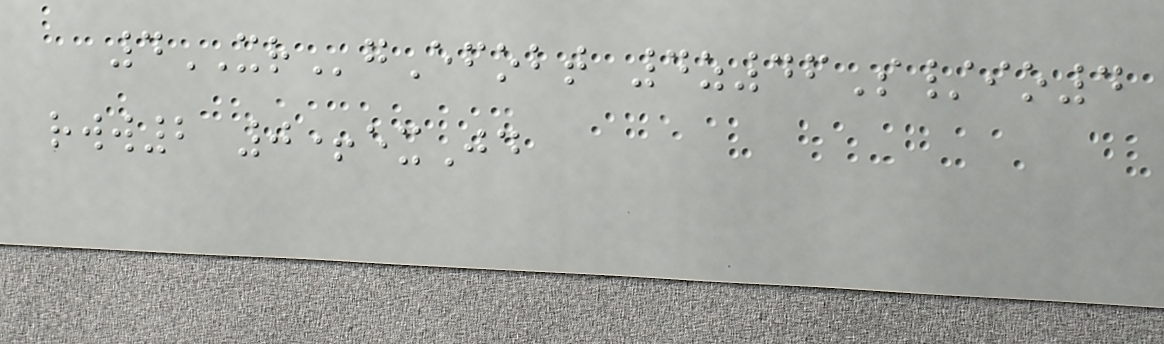4XRgEfobt 4z46S/io4
rww2 0+exJd
